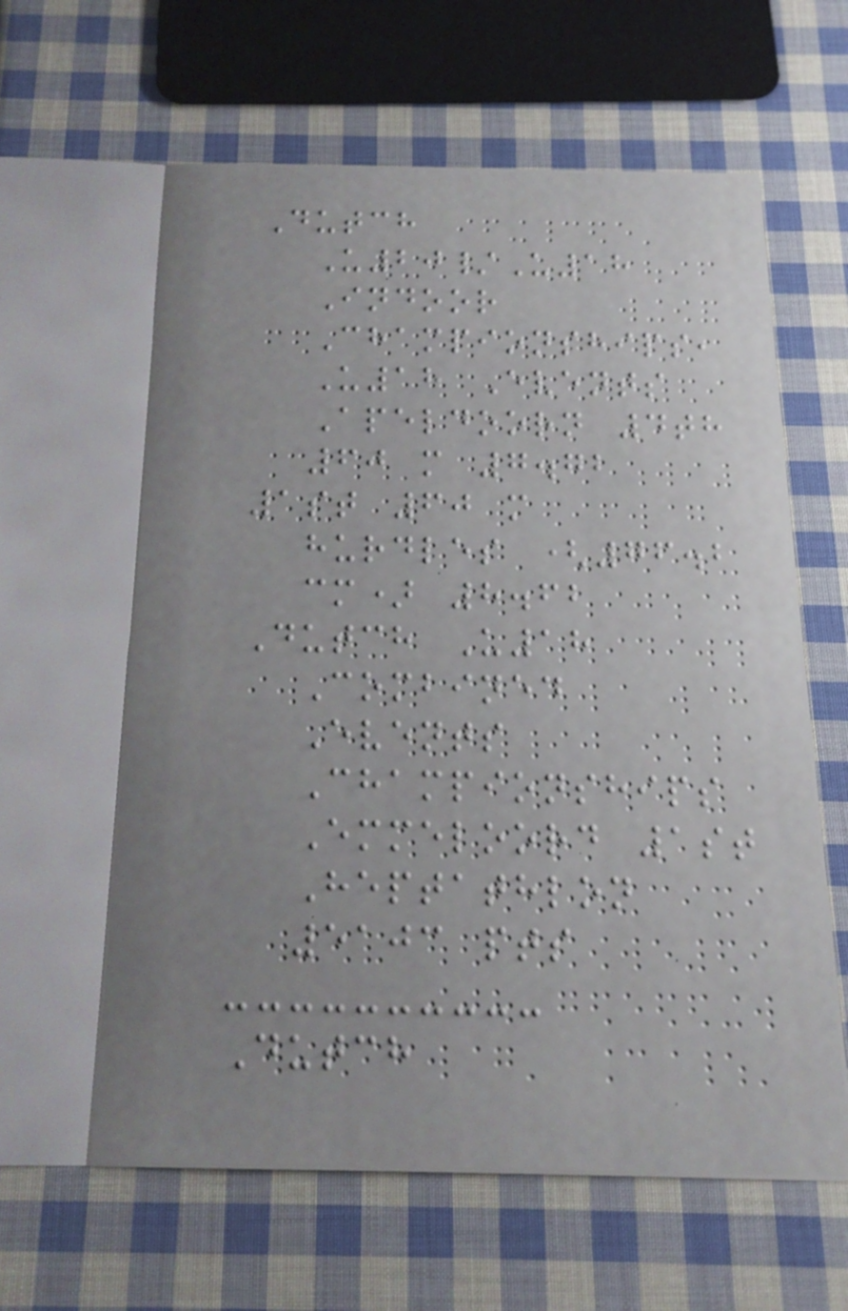Dutch
U20/U18
Indoor
Championships,
U18 Events
Apeldoorn 4th
60 m 7.72
1st 60 m
hurdles (76.2
cm) 8.62
Dutch U18
Combined
Events
Championships
Emmeloord 1st
Heptathlon
5103 pts
Dutch
